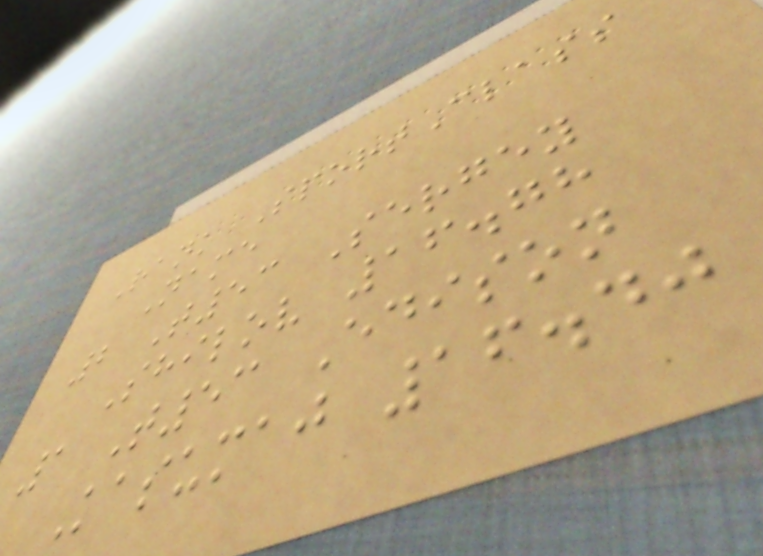Rank SportClass
Name
2 T53 Sergey
Shilov 16.78
1 T53 Edison
Kasumaj 16.40
